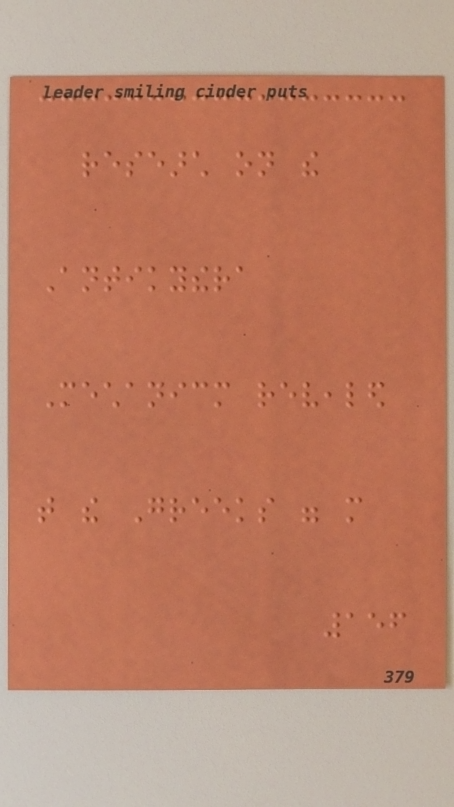research on the
Antikythera
Mechanicm revealed
that the Greeks were more
156
